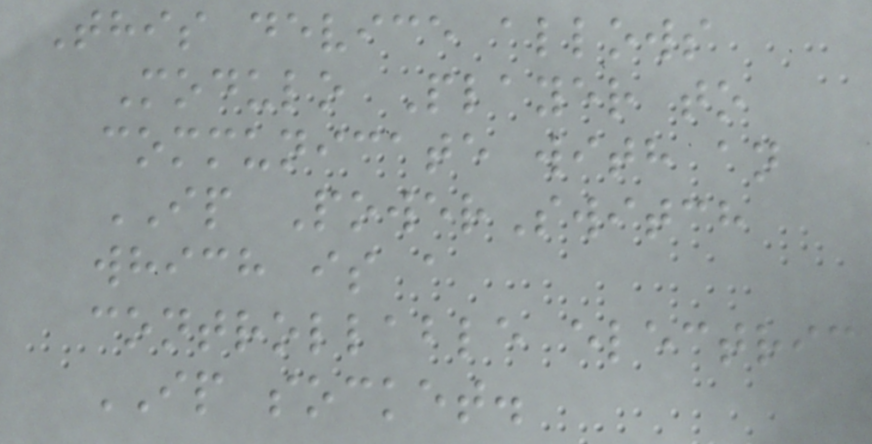This device allows
Modulo Player to
communicate with an
IP PowerSwitch
which is a
controllable electric
IP socket.
